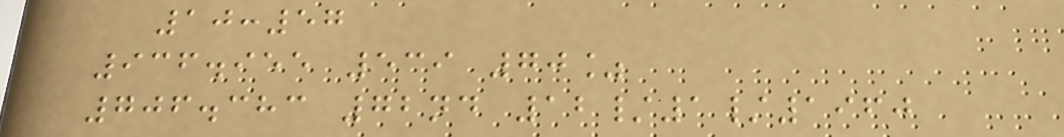10:57
936.955 539 70%
706.383 72nd 12/1/1960
